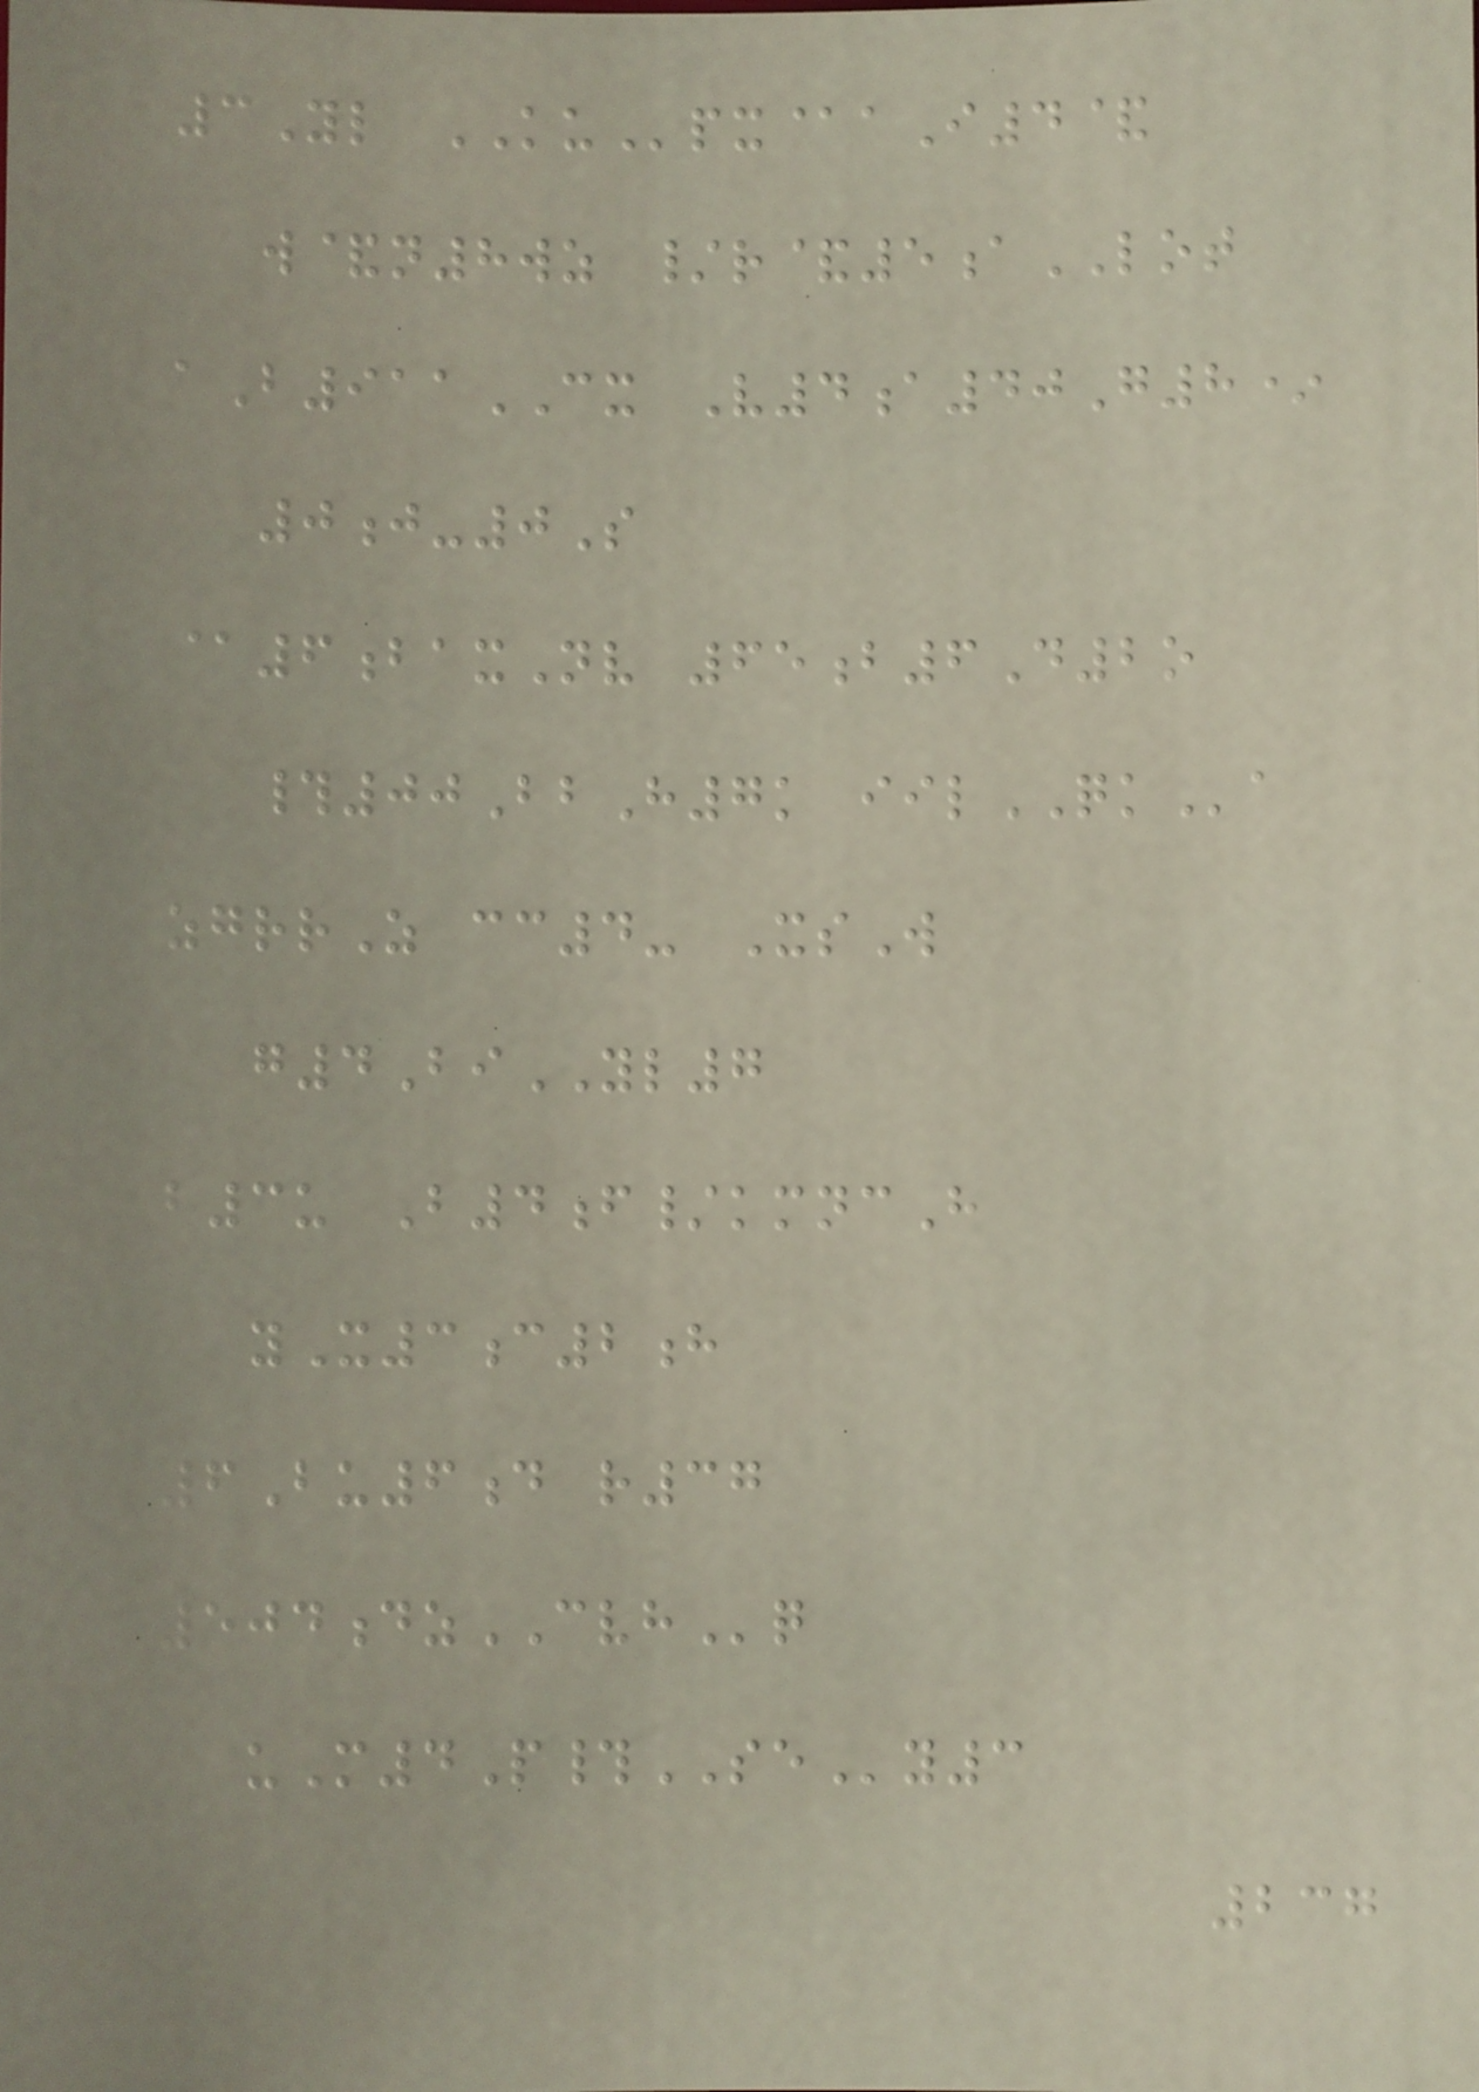3Yl KUpx@aI4&
w&n8wz /r&5aLOT
aB911CX V4a40G8*
0j-0S
@6baxNv 65b6D2o
#00BbH7k iilQKa
zgrrZ cc4- XsW
g4BiYL7
b3u B4f/kmncH
yX3c2h
6Bu6d r37
504dzCVHq
uM4P#SEy3
237
